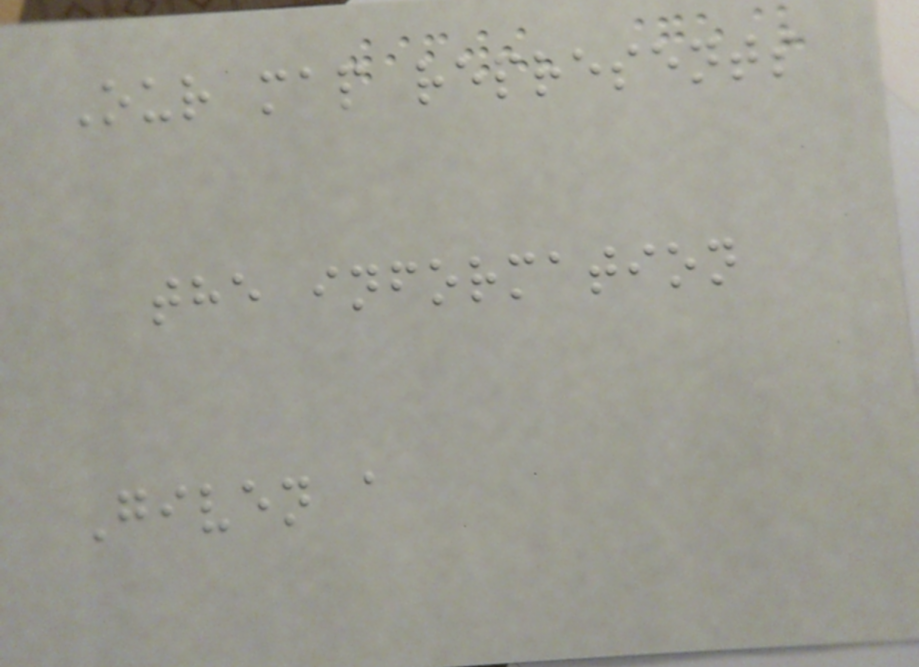Our map represents
the information
Given a
